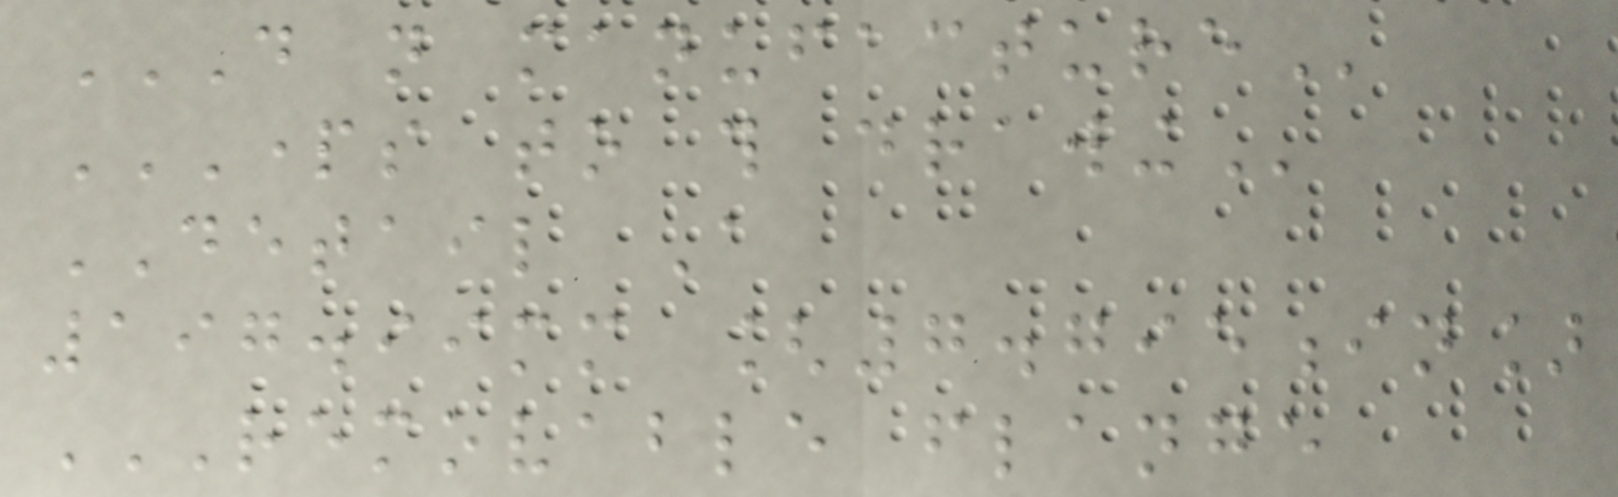DO NOT MANUFACTURE
PARTS TO THIS DRAWING
DETAIL A
197.99mm [7.795in]
REMOVABLE FLANGE
